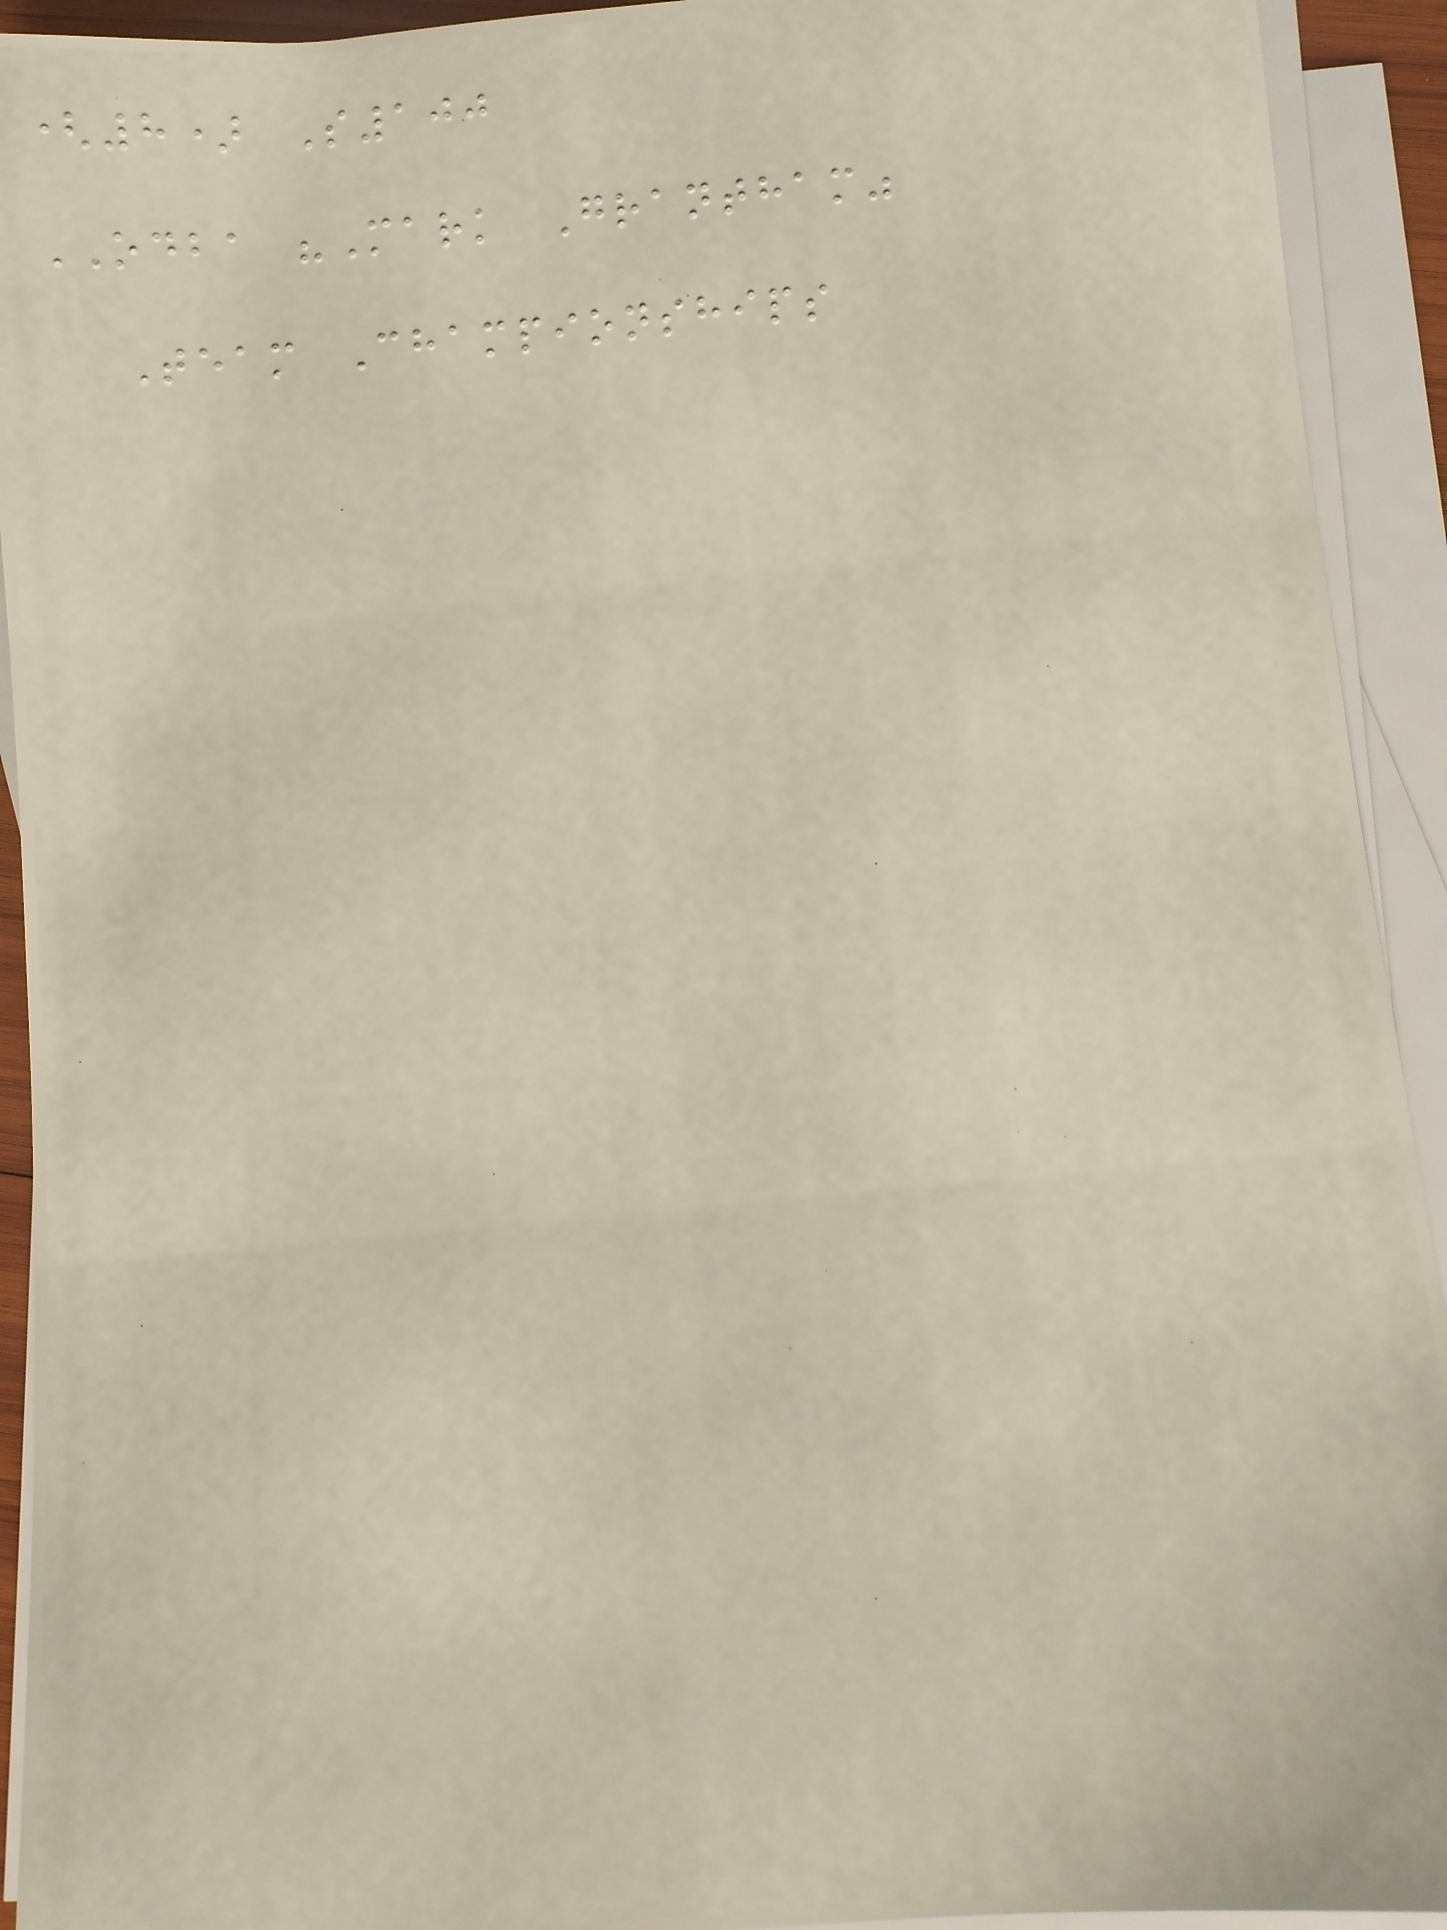(8) S100
ODBA "Mark Grantham"
Team Championships
